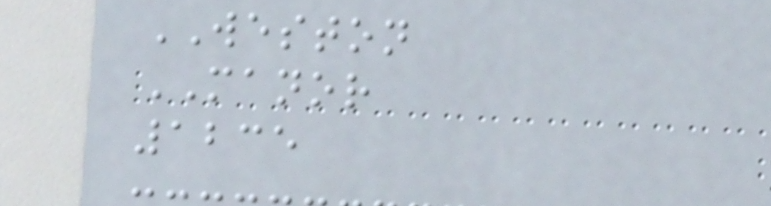WESTON
MANOR
1235
